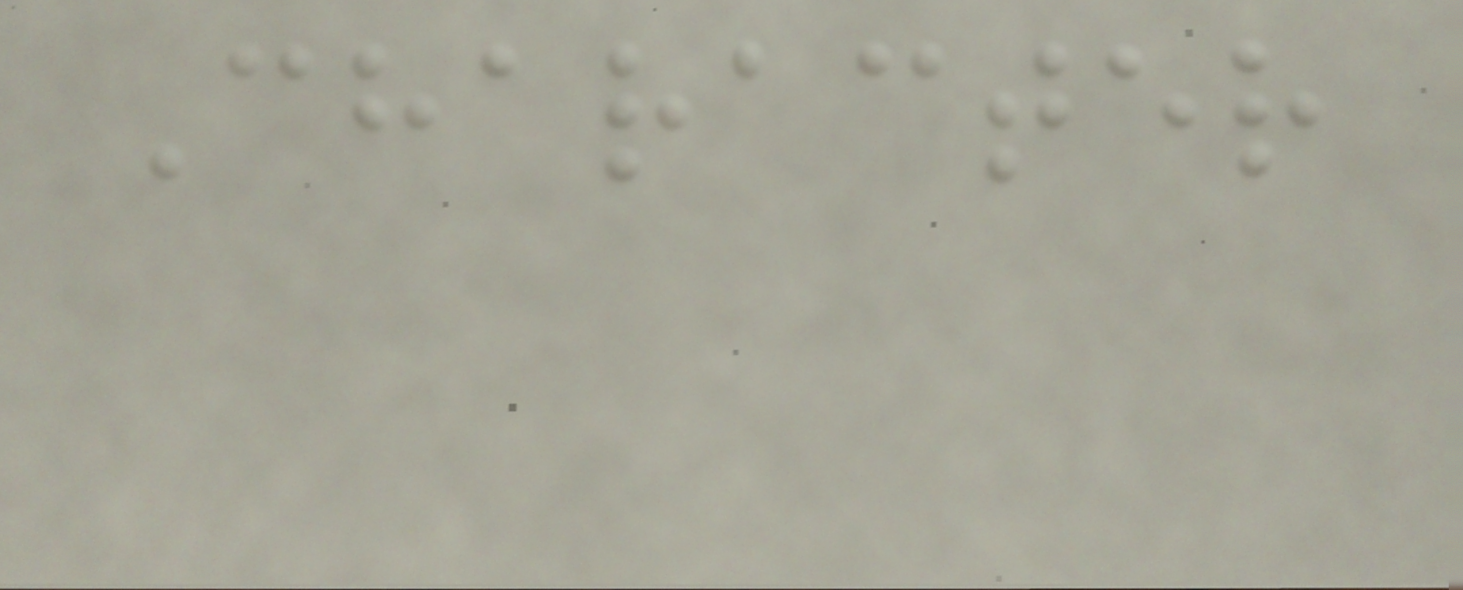Character
